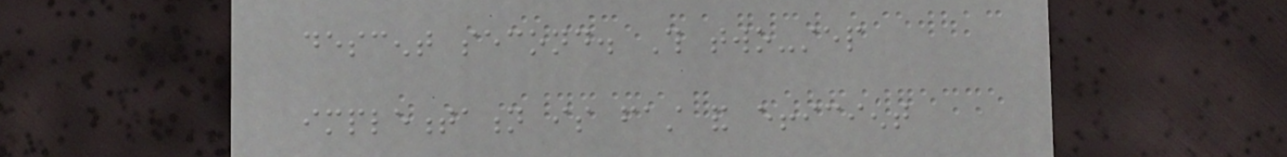descent second. This two-step
implementation is fast and efficient
